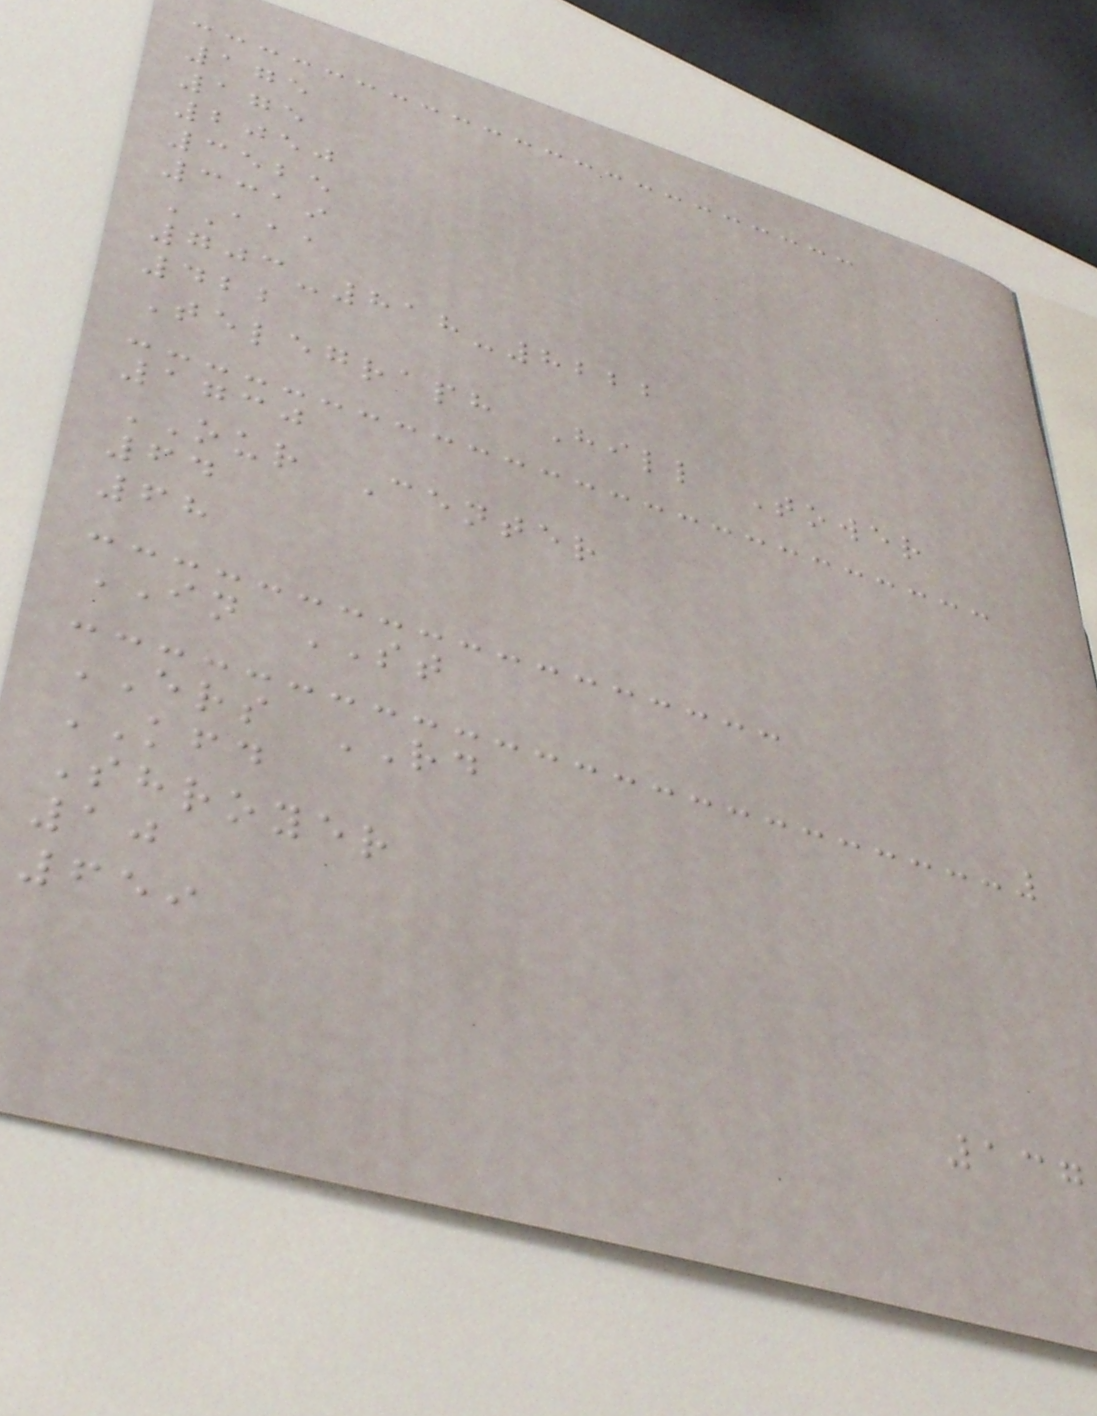175
175
2050
3525
3319
AAA
703-818-8222
422
Telegraph Hill Tower
1730
OUR Center
64
68
IN ST
ERS RD
KFD
Shroyer
10
659
137
